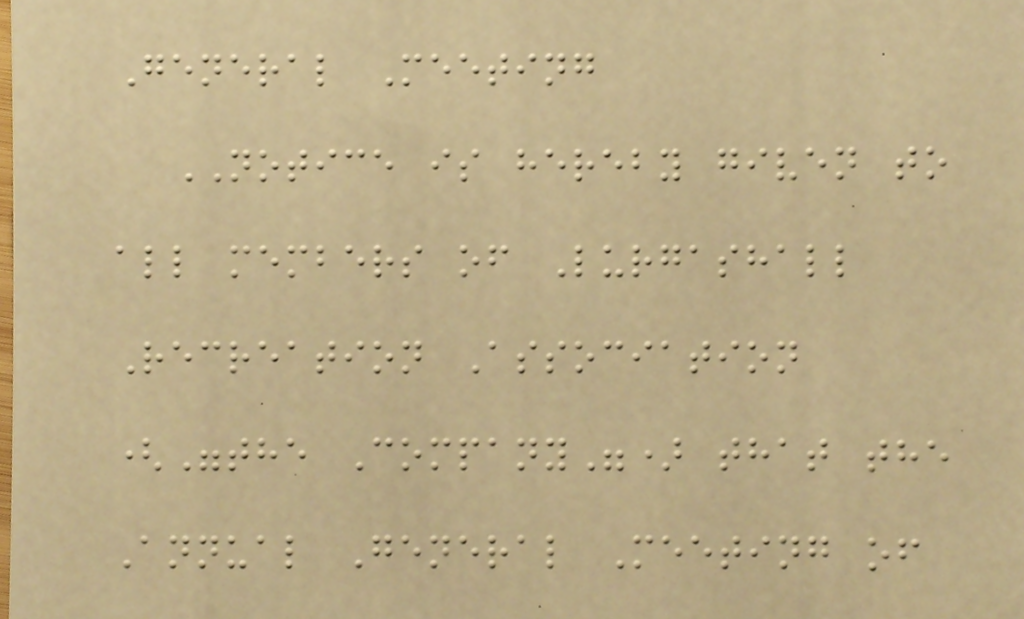General Meeting
NOTICE is hereby given to
all members of Lurgashall
Recreation Association
("the Company") that the
Annual General Meeting of
